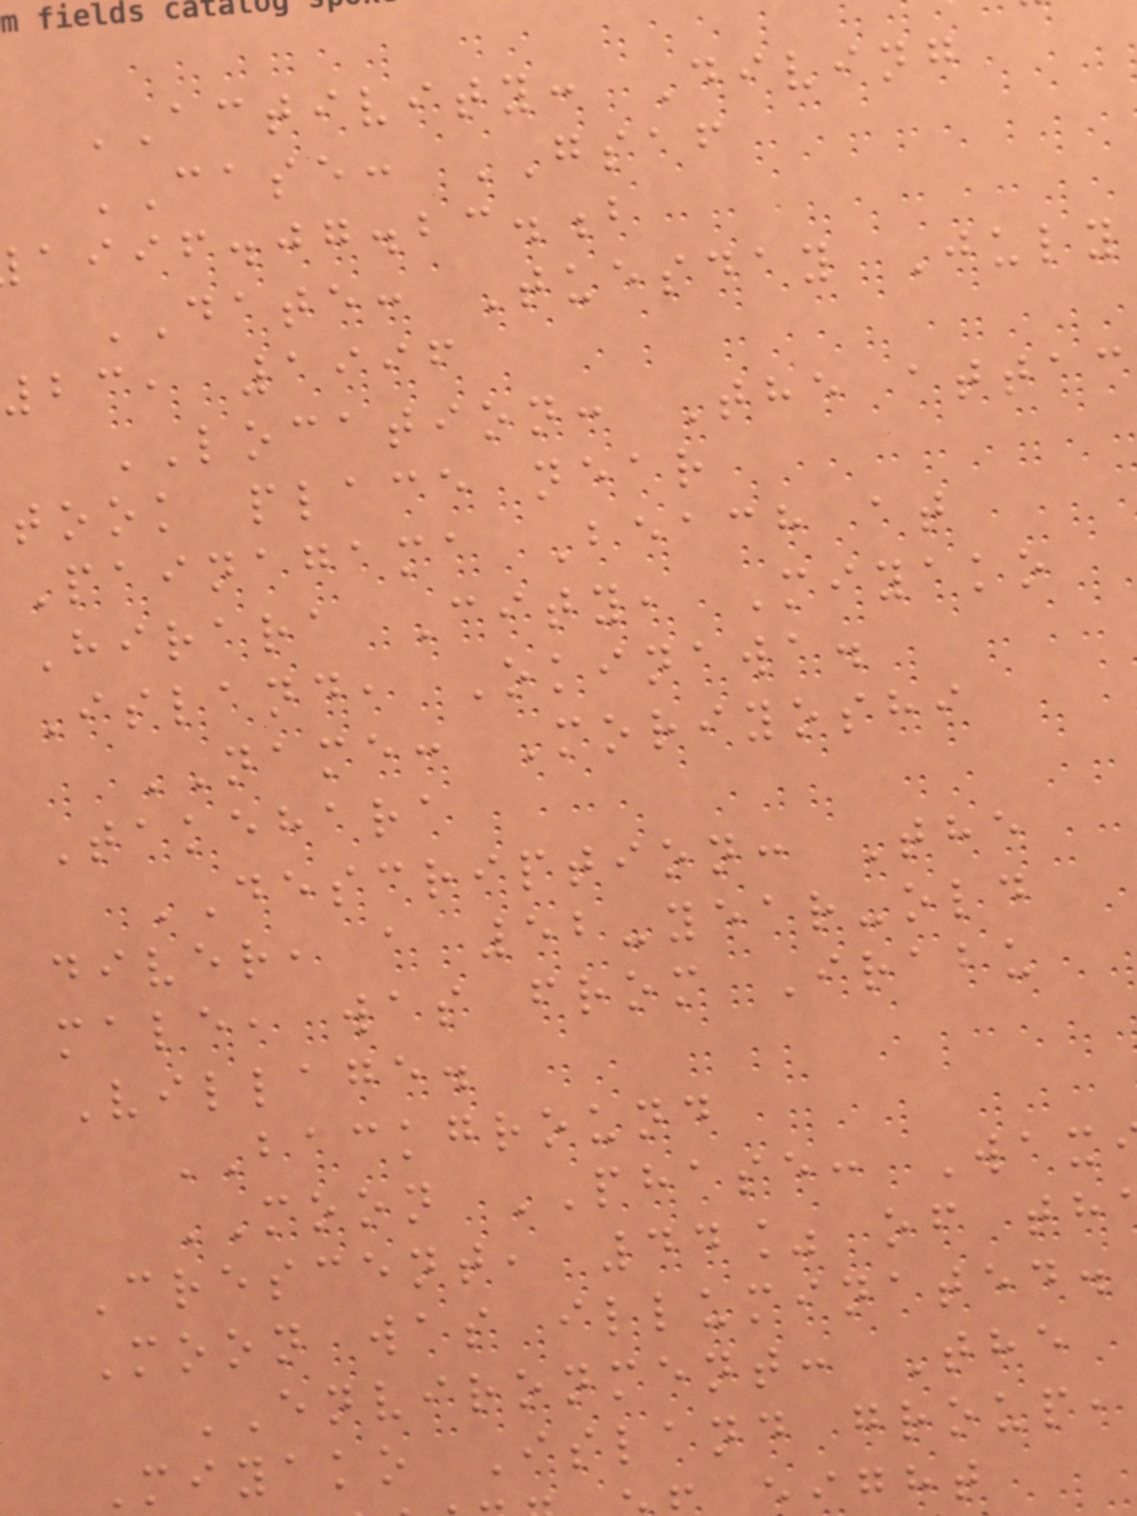ACTIVITY: Diving
CASE: GSAF
DATE: Tuesday July
23, 1996
LOCATION: The attac
took place near
Painagama Beach at
Hirara City, Miyako
Island, Okinawa.
NAME: Moriyoshi
Takehara
DESCRIPTION: The
diver, a 52-year-old
male, was from Irabu
Village.
BACKGROUND
MOON PHASE: Wax
Crescent, 44% of th
Moon was illuminated.
ENVIRONMENT: The
Miyako Island group,
